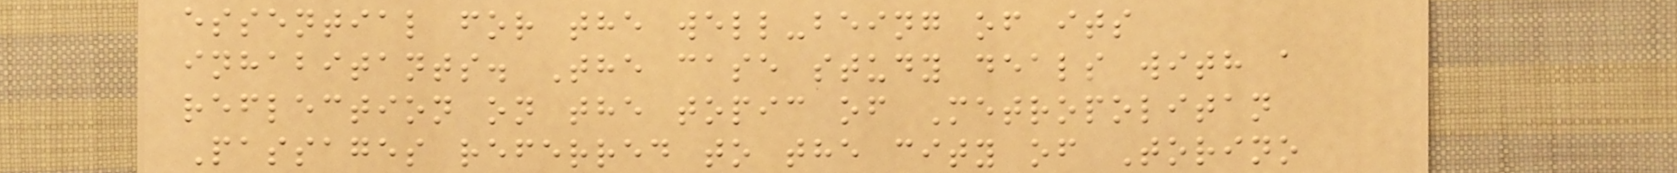essential for the well-being of its
inhabitants. The case study deals with a
reflection on the topic of Metropolitan
Passages referred to the city of Torino
